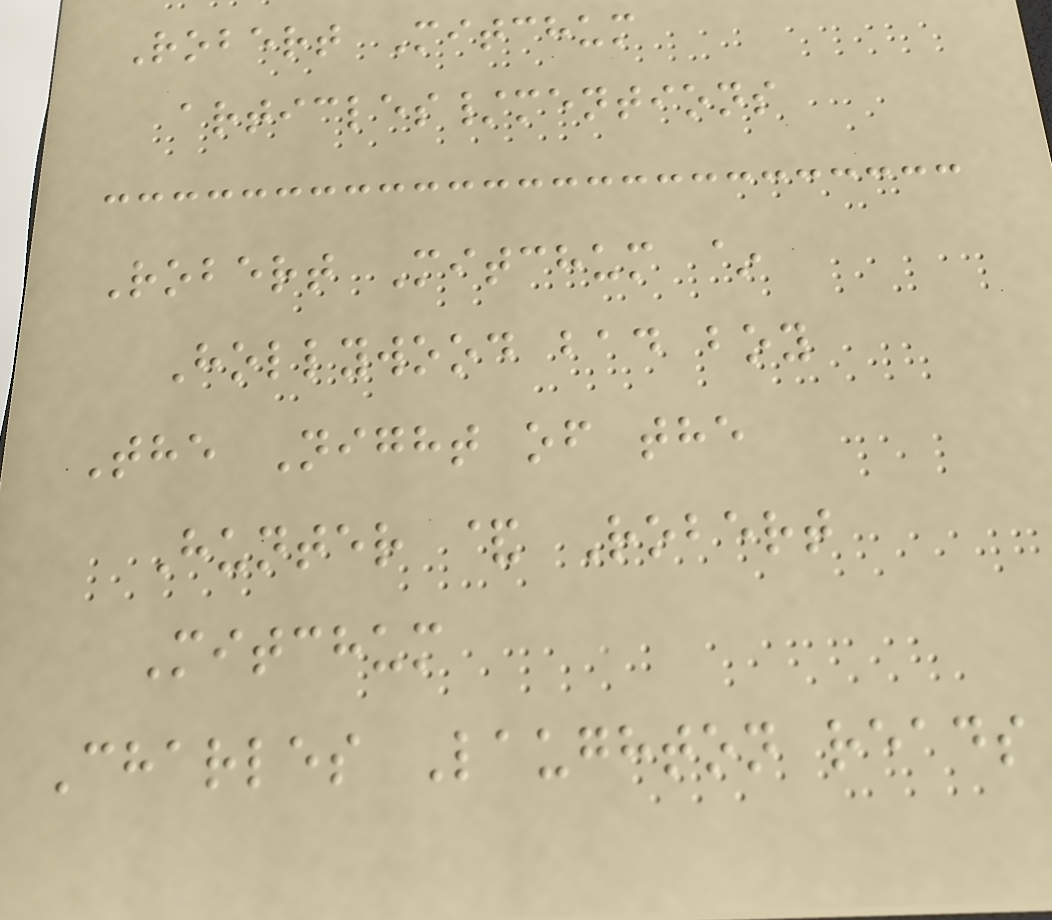Robert Mitchum
articles/mentions
Robert Mitchum ~
Hollywood bad boy
The Night of the
Hunter & Robert
Mitchum
Charles Laughton reads
